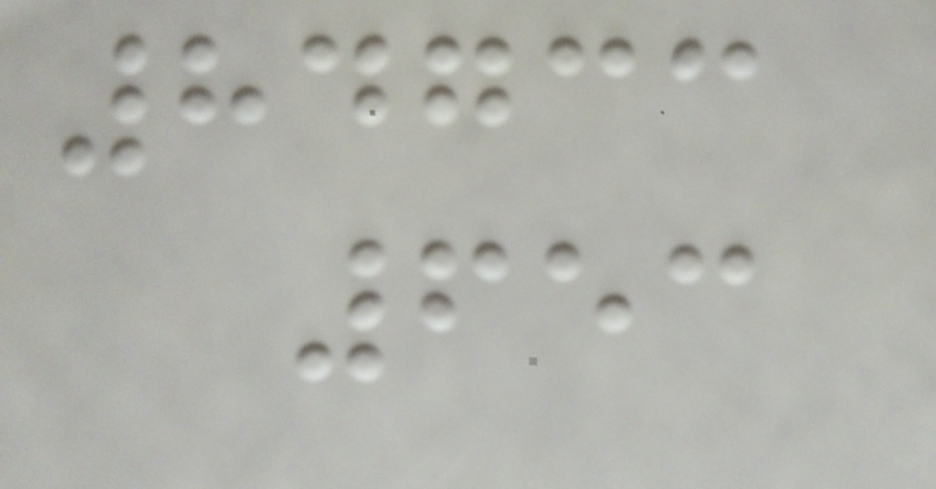84733
653
